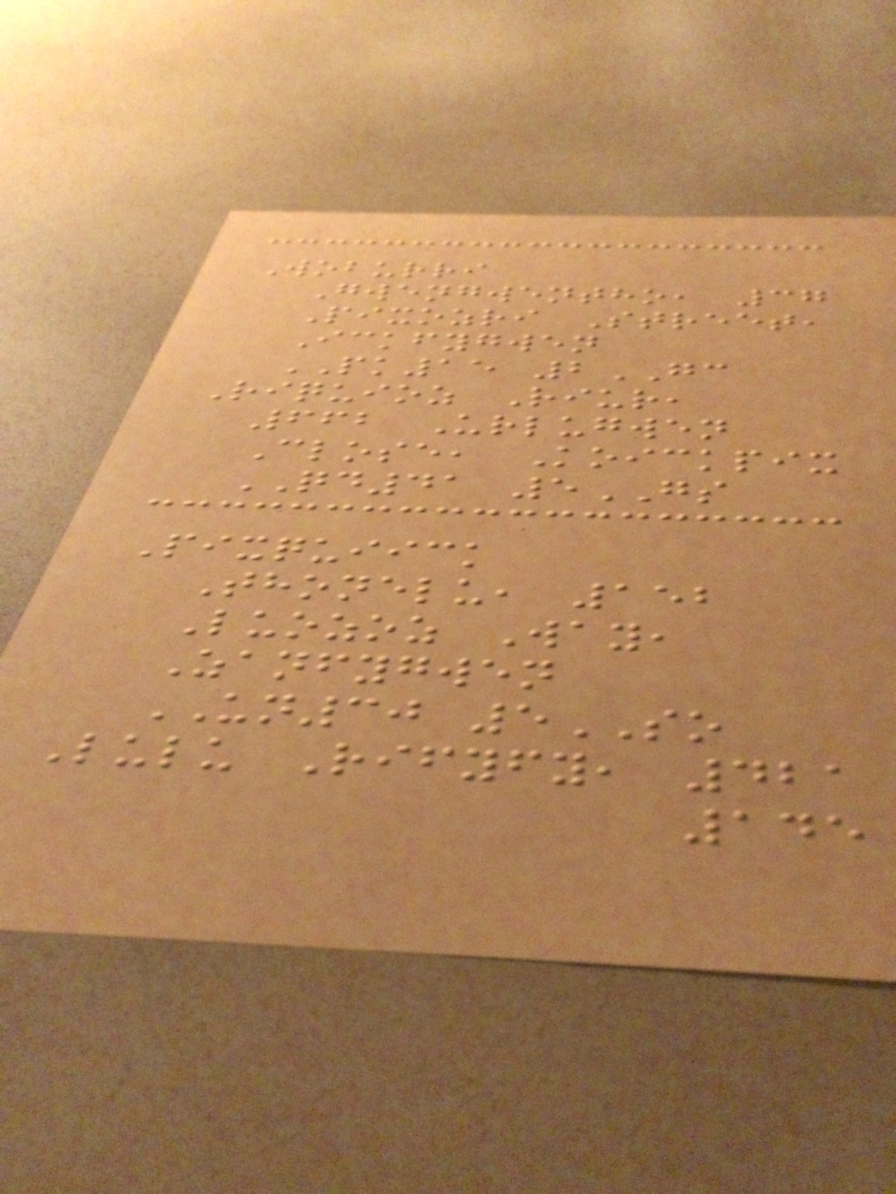Woburri
Gwengwentho, 37
Pixozri Street,
Ickfygwen
PK15 2GC
Riquioz Riur,
662 Urlugwen
Close, Koickpix
QD41 5GS
Pixquiick
Thonelu, 152
Luozoz Way,
Zanfygwen
UN30 5SO
Lulu Rifyfy, 421
145
